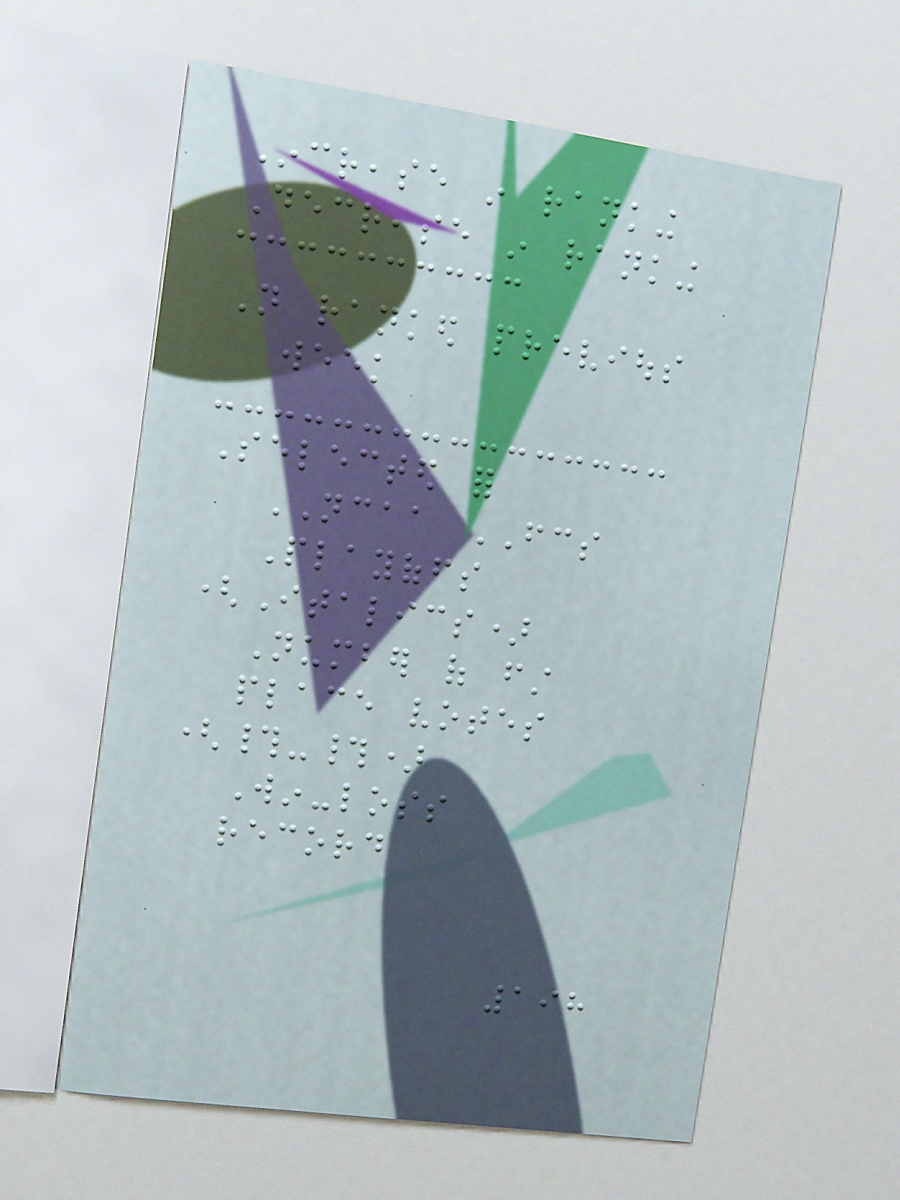Increase in ranking
Decrease in ranking
Not ranked previous
week
Selected for
NCAA FCS
Playoffs
(Italics)
Number of first
place votes
(#-#)
Win-loss
record
198
